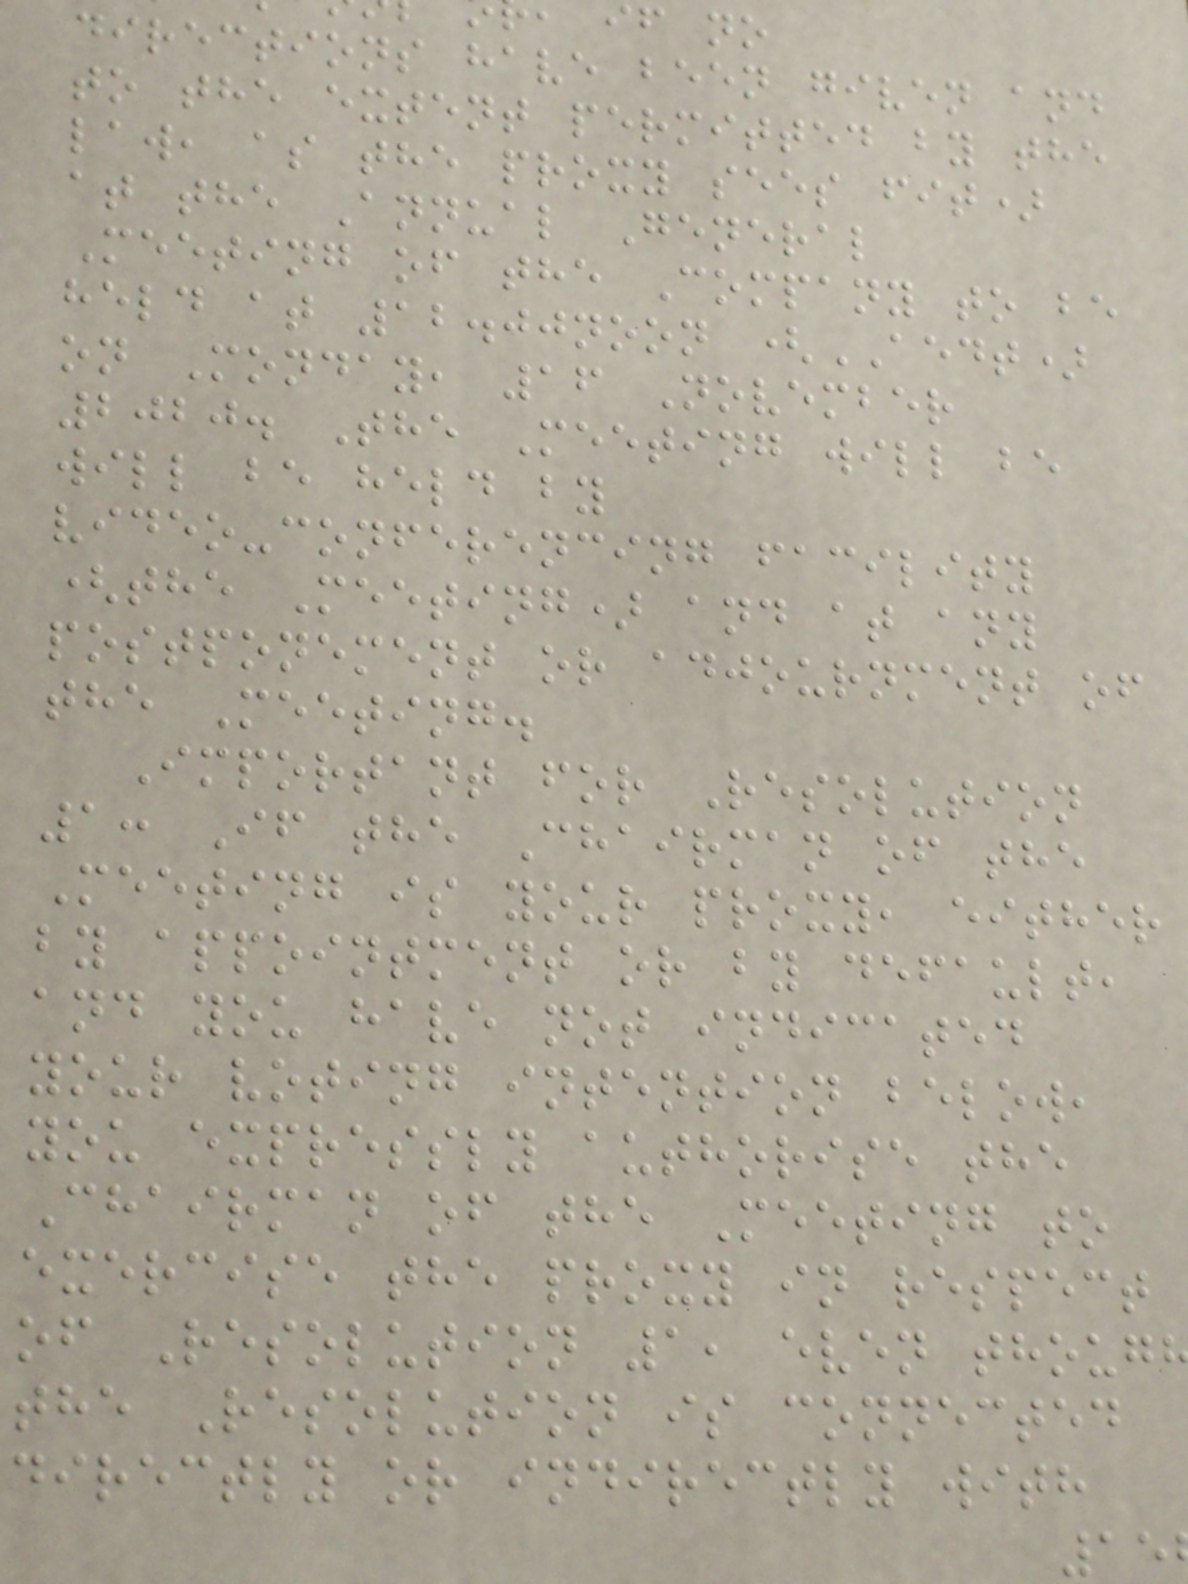if no
directions have been given and
to the extent permitted by the
law, as the proxy sees fit)
at the Annual General
Meeting of the Company to be
held at 12.00noon (AEDT)
on Monday, 16 November
2020. The Meeting will be
will be held by
video-conferencing facility
(the Meeting) and at any
postponement or adjournment of
the Meeting.
Important for Resolution
1: If the Chairman of the
Meeting is your proxy, either
by appointment or by default,
and you have not indicated
your voting intention below,
you expressly authorise the
Chairman of the Meeting to
exercise the proxy in respect
of Resolution 1, even thoug
the Resolution is connected
directly or indirectly with
